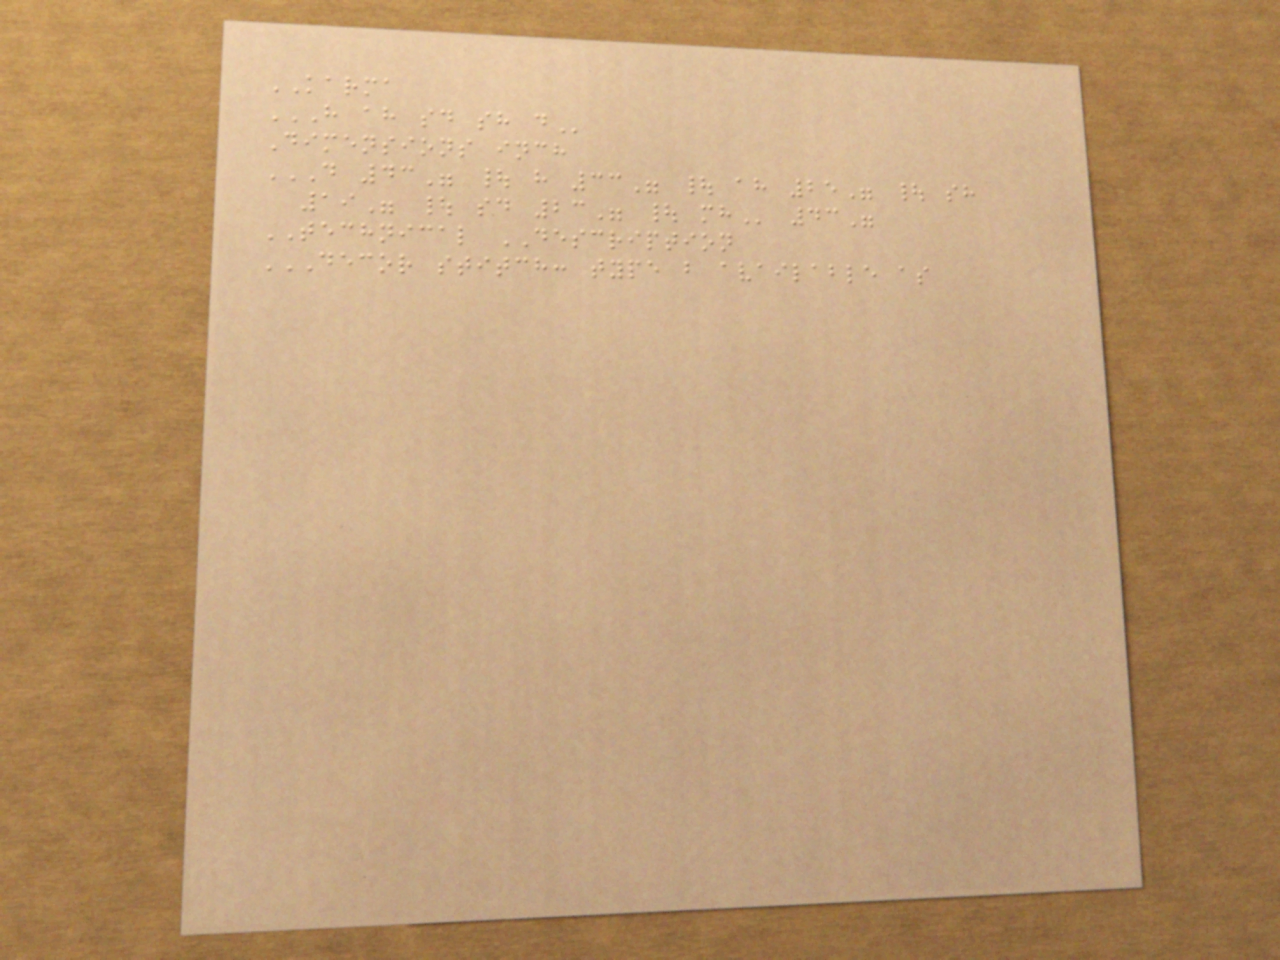KARMA
H AH SD SH D
Dimensions inch
D 43" | H 33" | AH 25" | SH
19" | SD 23" | MH 43"
TECHNICAL DESCRIPTION
DECOR STITCH: TYPE B AVAILABLE AS
